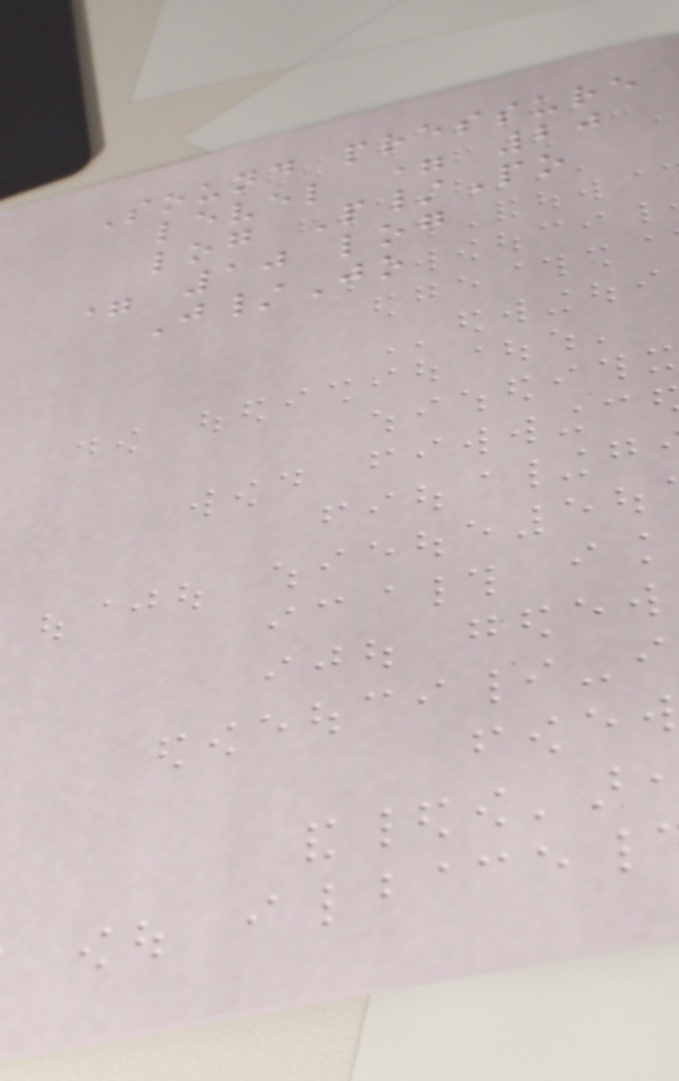Sound pressure
level = 20
log P/Po
= 10 log
J/Jo
